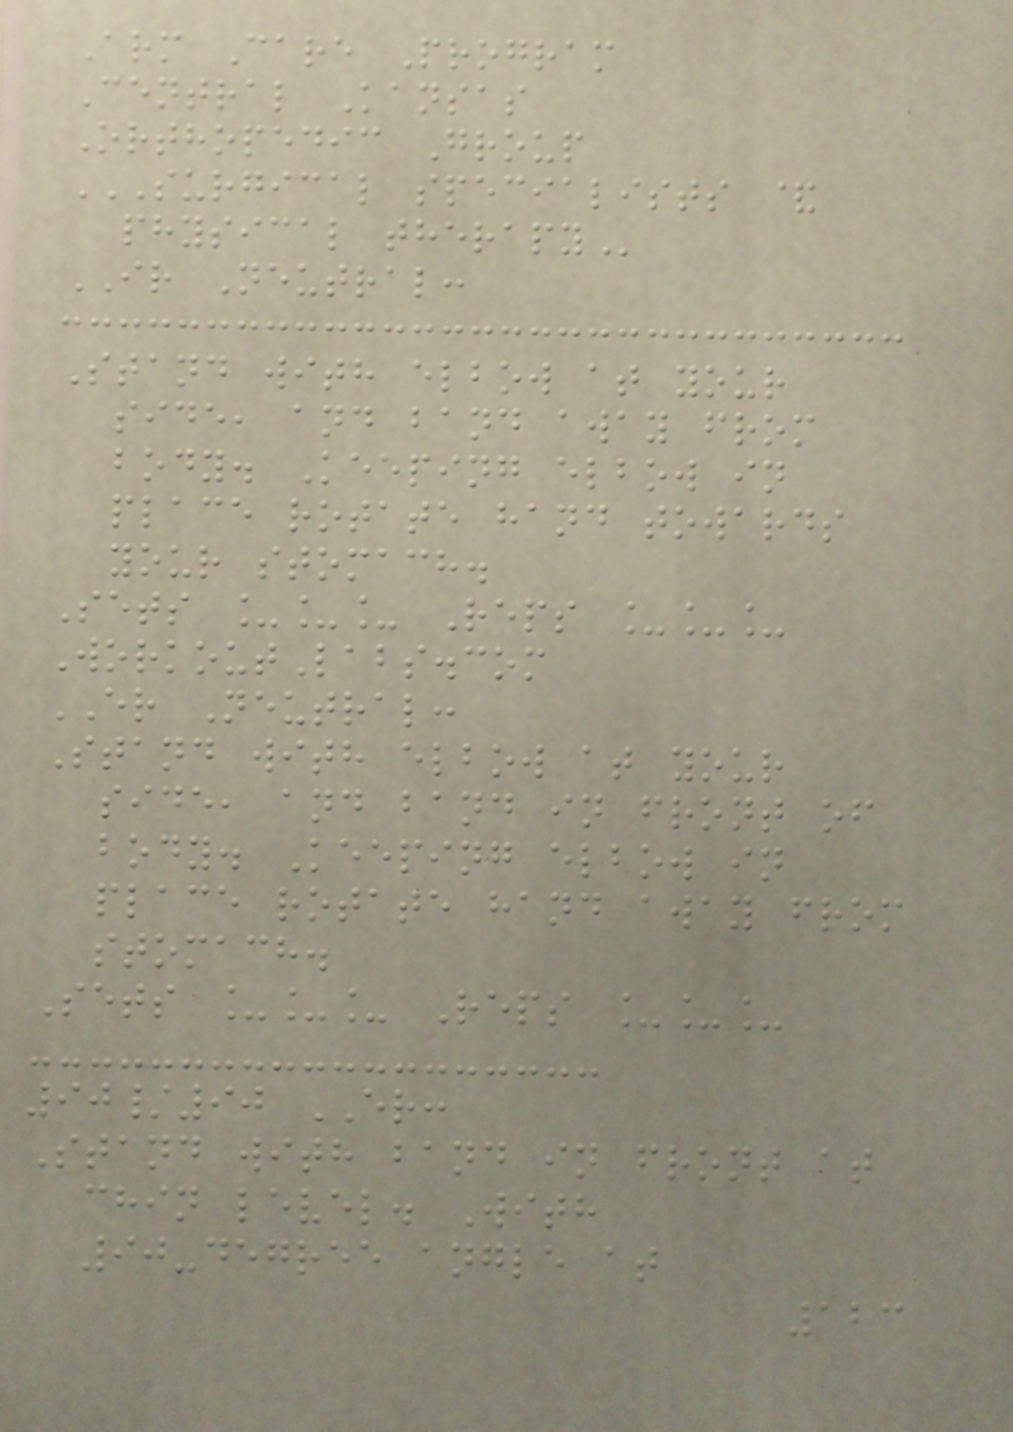Arm Care Program
Central Kansas
Orthopedic Group
SURGICAL SPECIALISTS &
PHYSICAL THERAPY
IR Neutral:
Stand with elbow at your
side, and band away from
body. Keeping elbow in
place rotate hand towards
your stomach.
Sets ___ Reps ___
WorkoutLabs.com
ER Neutral:
Stand with elbow at your
side, and band in front of
body. Keeping elbow in
place rotate hand away from
stomach.
Sets ___ Reps ___
90/90 ER:
Stand with band in front at
chin level. With
90-degree angle at
123
